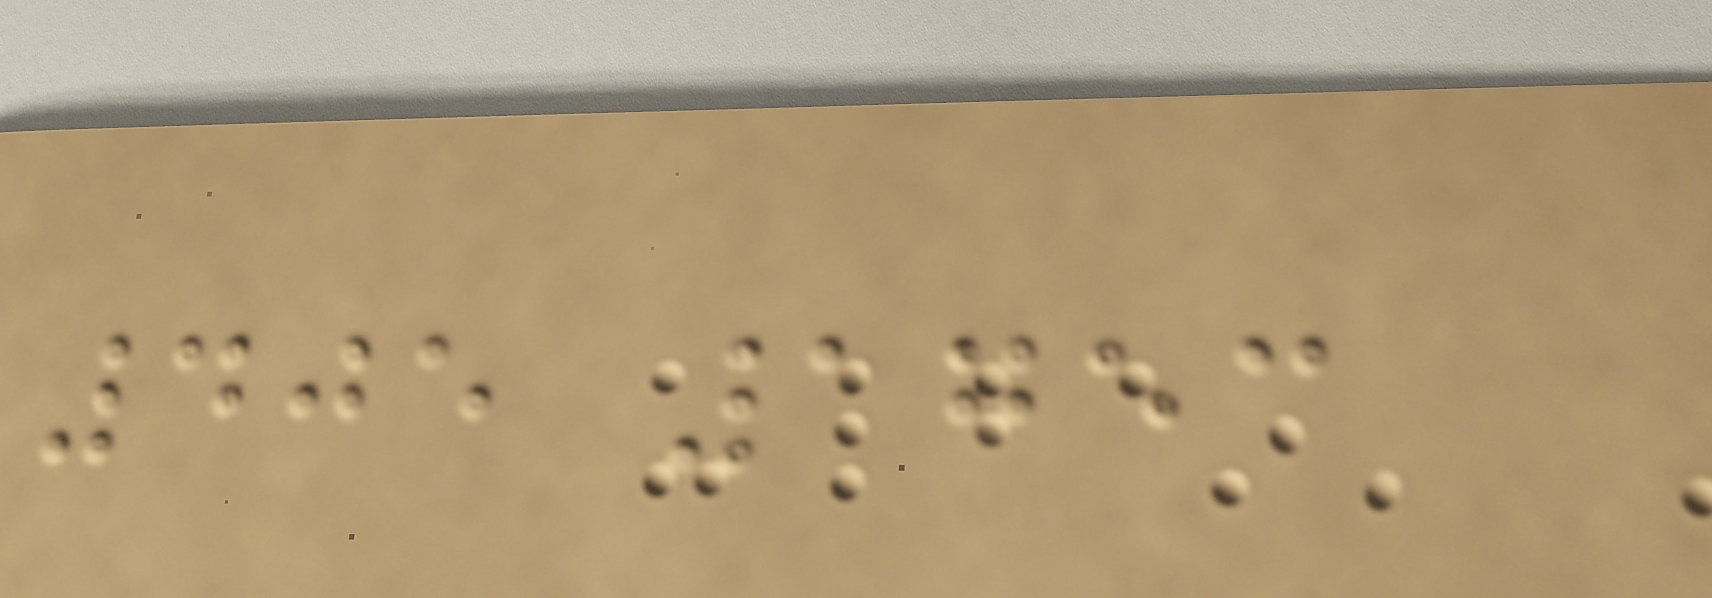405 1753
